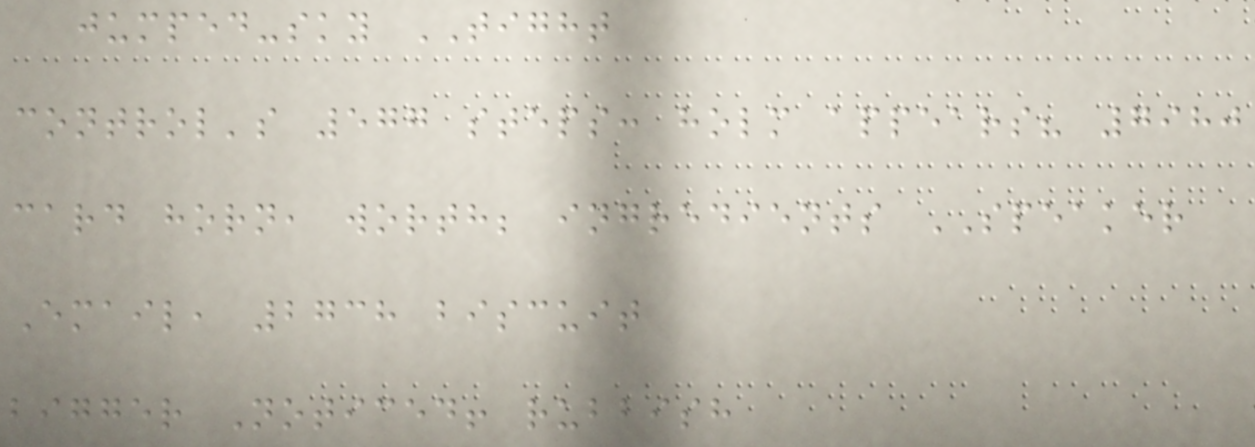jumped-sky TIGHT
control's 577 steps: holm appears? 7980
card horn, worth; ingredients SPEAKER
Email, 2738 biscuit
bigger Noticed! rubbish
